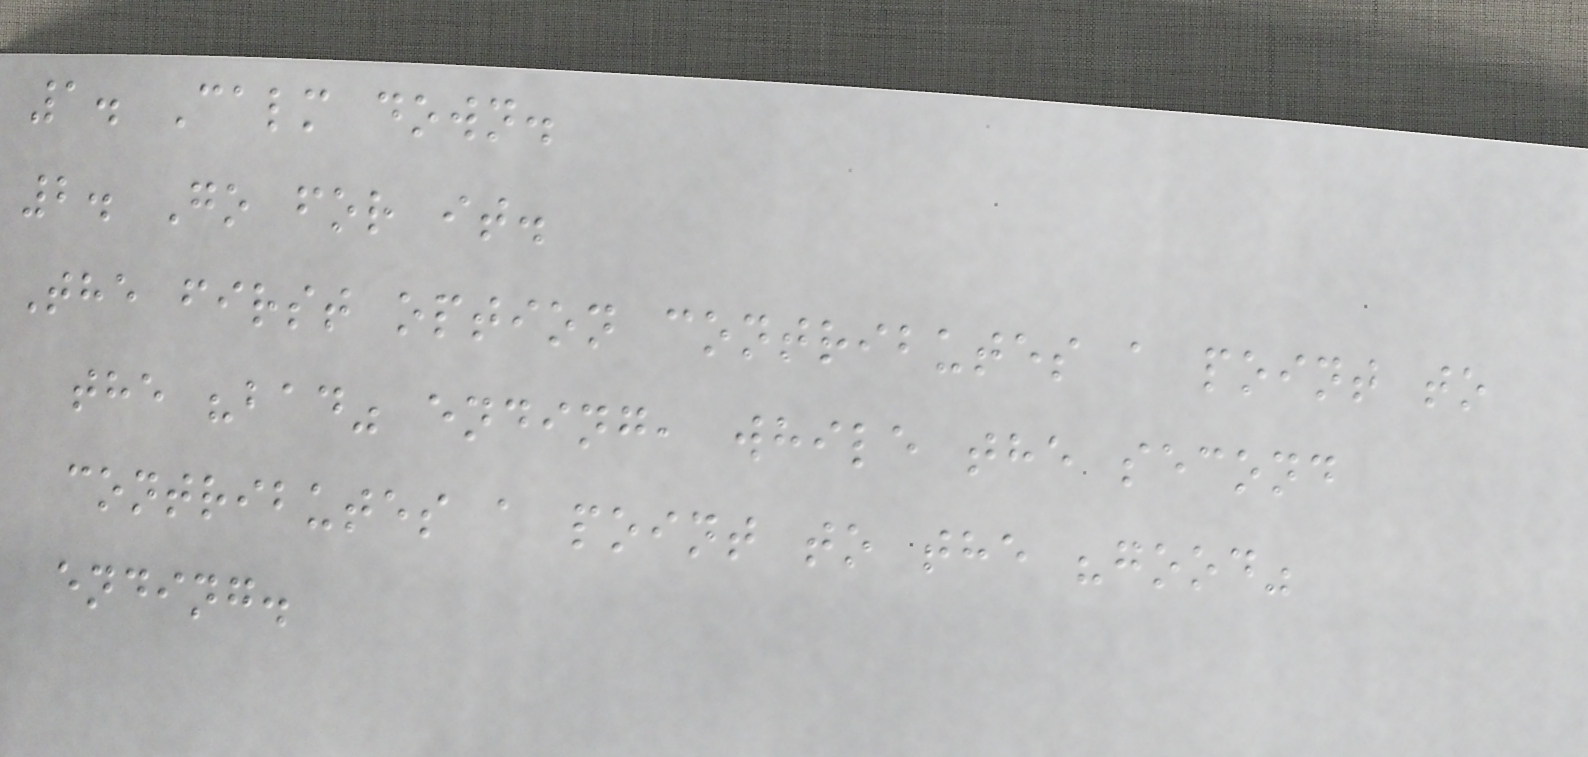1. Calm down.
2. Go for it.
The first option contributes a point to
the "bad" ending, while the second
contributes a point to the "good"
ending.
